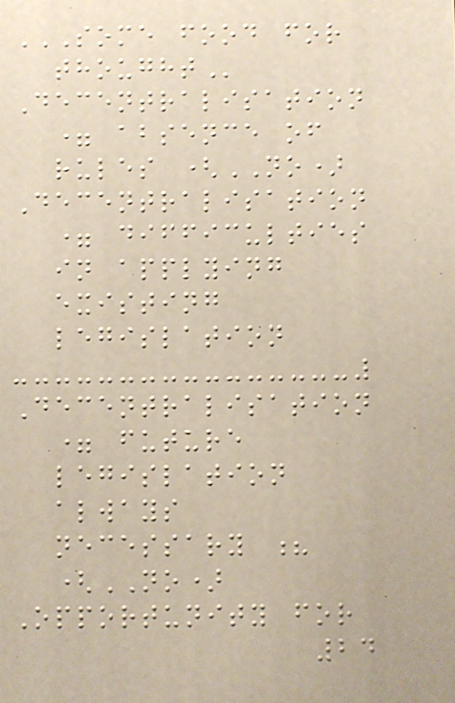SOME FOOD FOR
THOUGHT
Decentralisation
= absence of
rules (NO)
Decentralisation
= difficulties
in applying
existing
legislation
Decentralisation
= future
legislation
always
necessary ?
(NO)
Opportunity for
24
